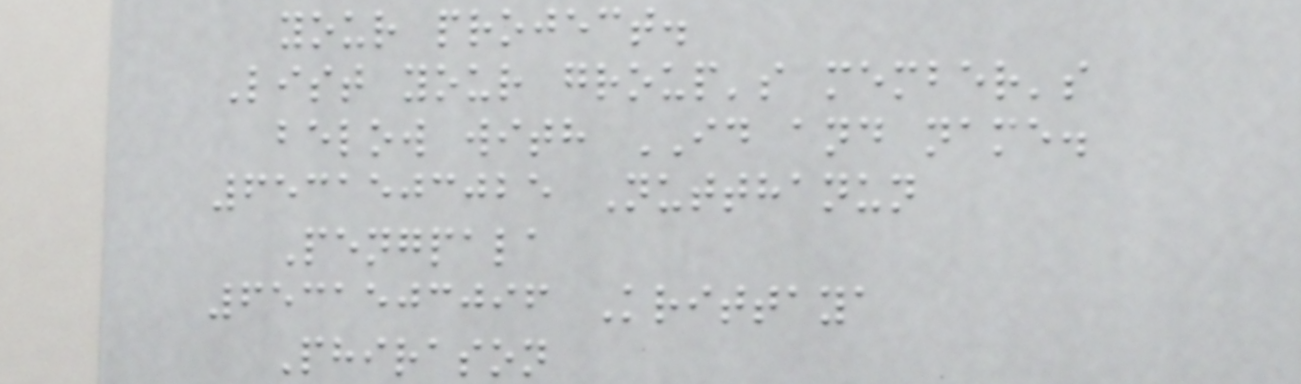your project.
List your group's member's
below with ID and name.
6531503025 Nutthanun
Pengpala
6531503096 Krittaya
Phirason
